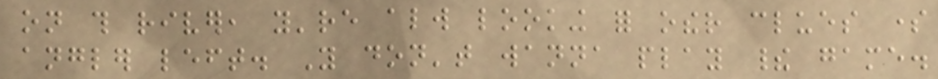on this river, you're always looking for other clues some
angler left. You don't wanna play their game.
